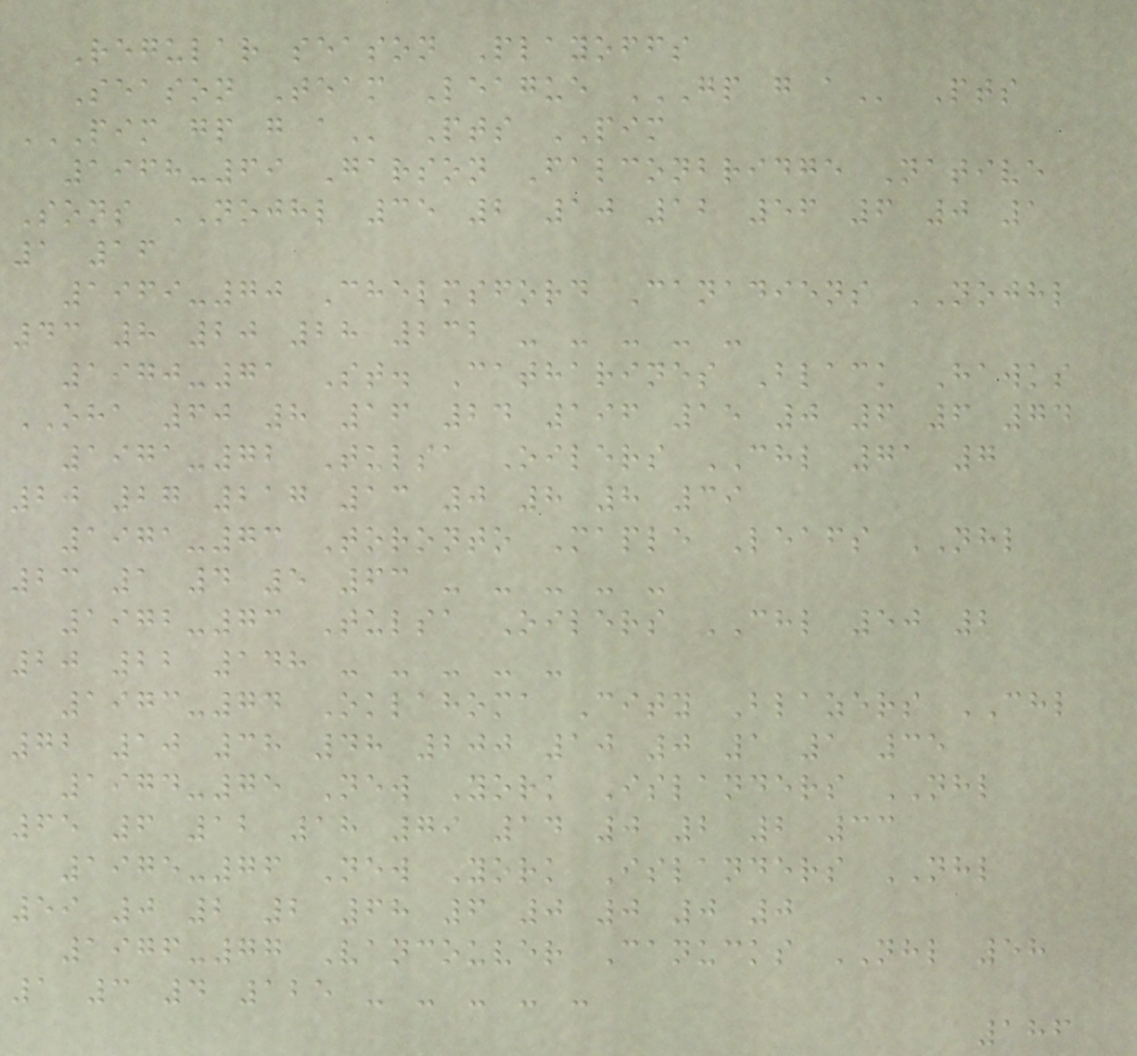Regular season Playoffs
Season Team League GP G A Pts
PIM GP G A Pts PIM
1968-69 Garson Falconbridge Native
Sons NOJHL 35 2 10 12 56 6 0 1
1 16
1969-70 Chelmsford Canadiens NOJHL
43 8 20 28 232 - - - - -
1970-71 St. Catharines Black Hawks
OHA 60 8 16 24 196 15 0 6 6 74
1971-72 Tulsa Oilers CHL 71 7
20 27 217 13 0 8 8 39
1971-73 Toronto Maple Leafs NHL
23 1 4 5 63 - - - - -
1972-73 Tulsa Oilers CHL 50 2
20 22 148 - - - - -
1973-74 Oklahoma City Blazers CHL
72 10 38 48 200 10 0 1 1 35
1974-75 New York Islanders NHL
65 6 12 18 79 14 0 2 2 33
1975-76 New York Islanders NHL
59 0 2 2 68 6 0 0 0 0
1976-77 Vancouver Canucks NHL 58
1 3 4 125 - - - - -
186
